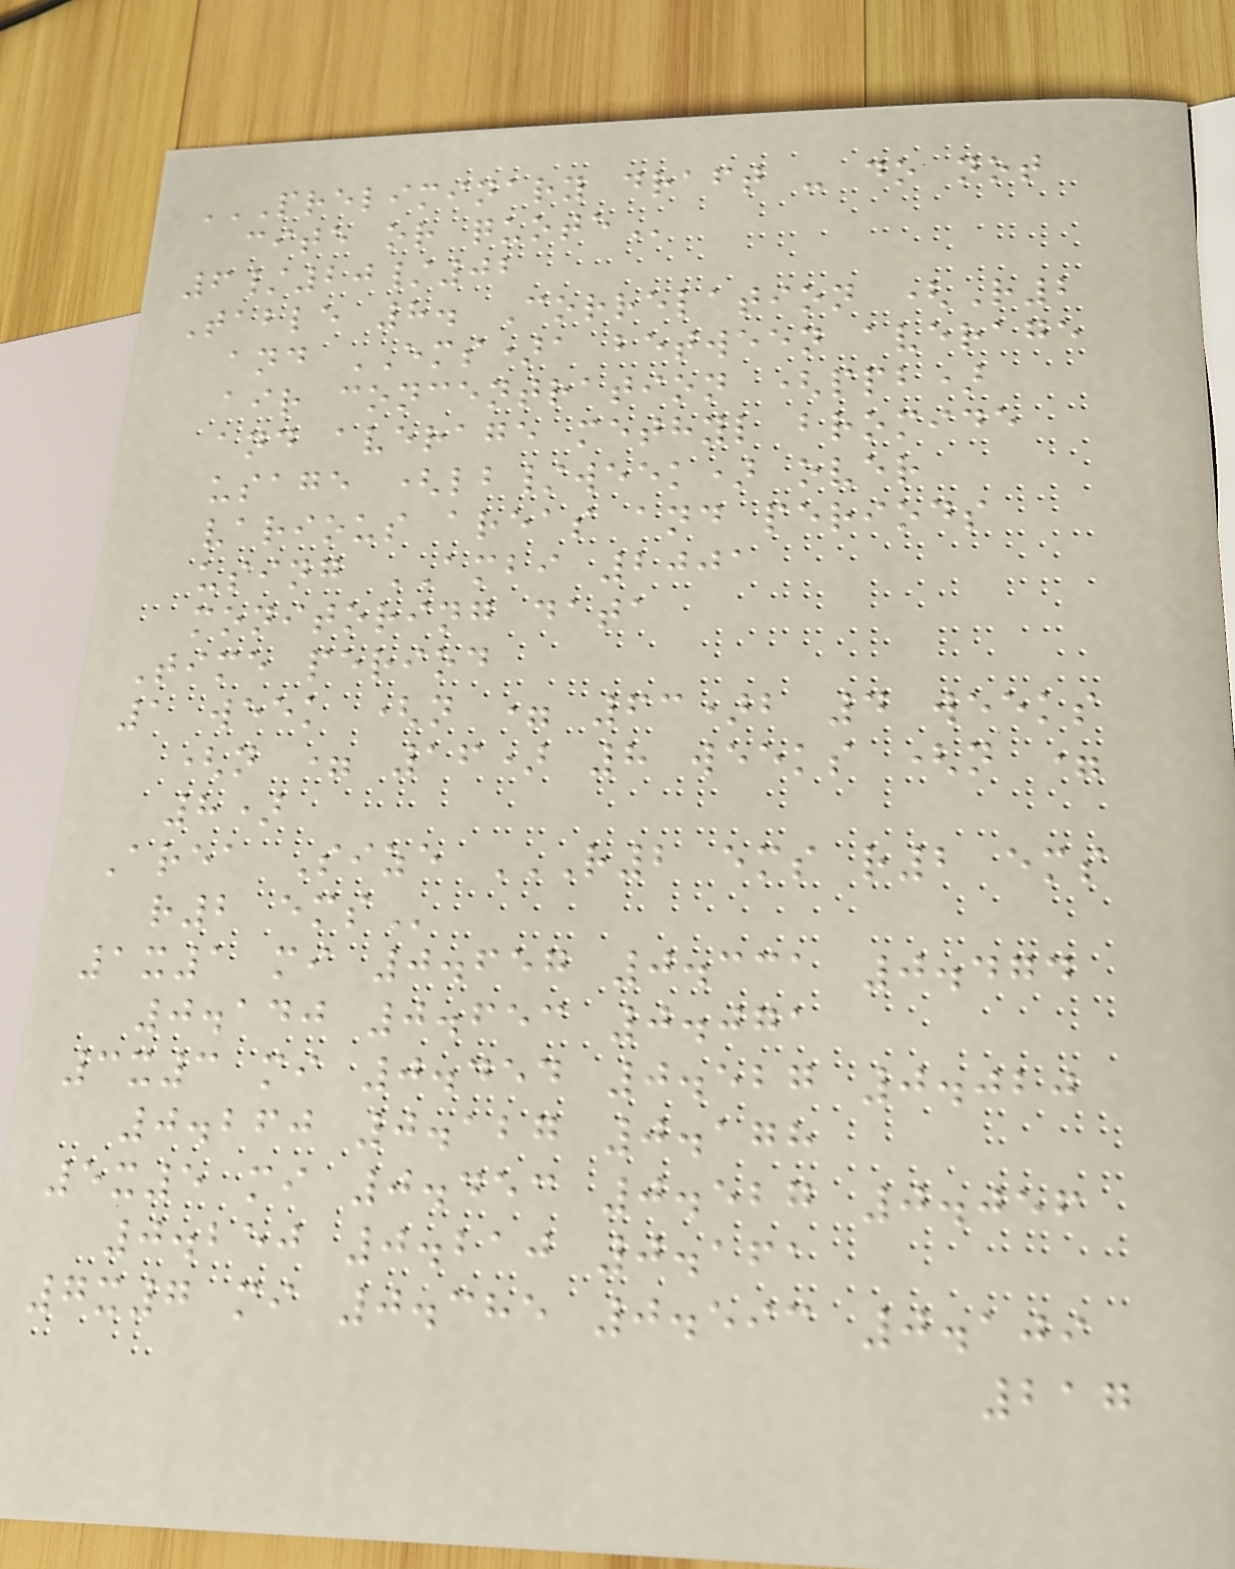PRELIMINARY DRAFT - DO NOT
CITE OR QUOTE
6/20/02
Table 8. Correlation (R2
and EMS)a between average
air concentration (ppb)
and average methyl bromide
usage (lb/week) over
various areas and periods
using AMBI 2001
monitoring data
Time period
1 week (n = 63)b 4 weeks
(n = 16) 8 weeks (n =
8)
Area Size R2 EMS R2 EMS
R2 EMS
1x1 mi 0.657 0.331 0.474
0.140 0.653 0.071
3x3 mi 0.454 0.527 0.020
0.260 0.127 0.178
5x5 mi 0.453 0.527 0.056
0.250 0.210 0.161
7x7 mi 0.385 0.593 0.109
217
